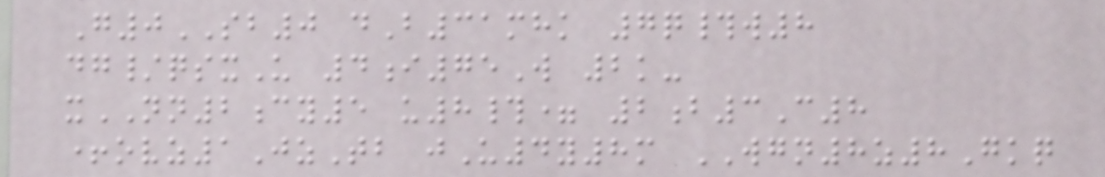G0SB0 dB31mhk 7q#w8
dg/qsxU 4i75W 2k-
xNN2cy5 u8#= 2b3C8
+ovz1JzTb jU4y8m WGN8z8Gkq
